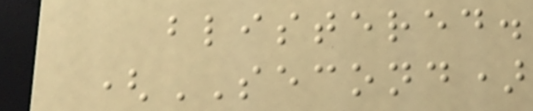blistered.
(SECOND)
